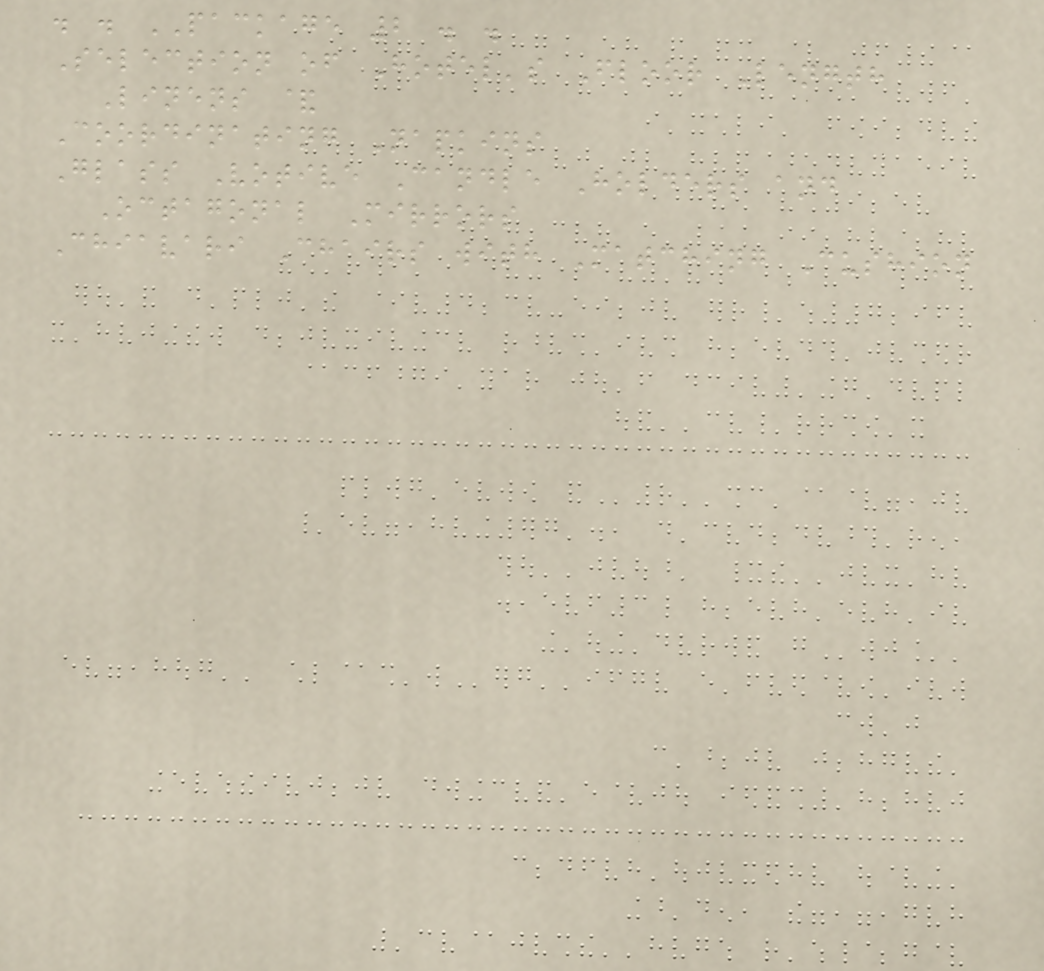. . PACKAGE 2 . .
Selection of Hotel's Floor Length
Linens &
Coordinating Napkins
Glass Votive Candle Holders and
Octagonal Mirrors
Chiavari Chairs with Matching Cushion
